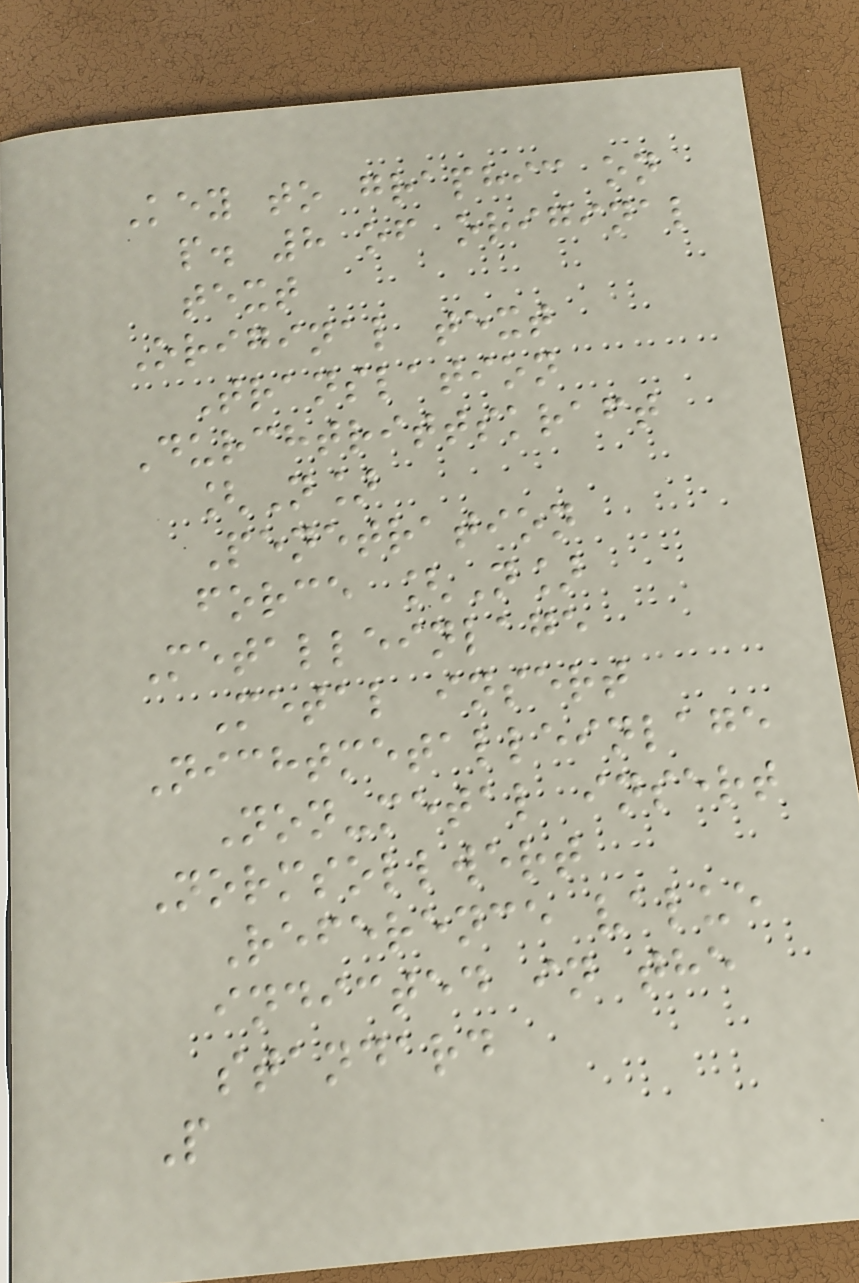Key to graphic on
p. 8 of original
text
Original text
Translation
Durchtrittskraft
[N]
Penetration
force [N]
Metalleinlage
Metal insert
Nichtmetalleinlage
Non-metal insert
Normsollwert
Reference value
indicted in the
standard
P
